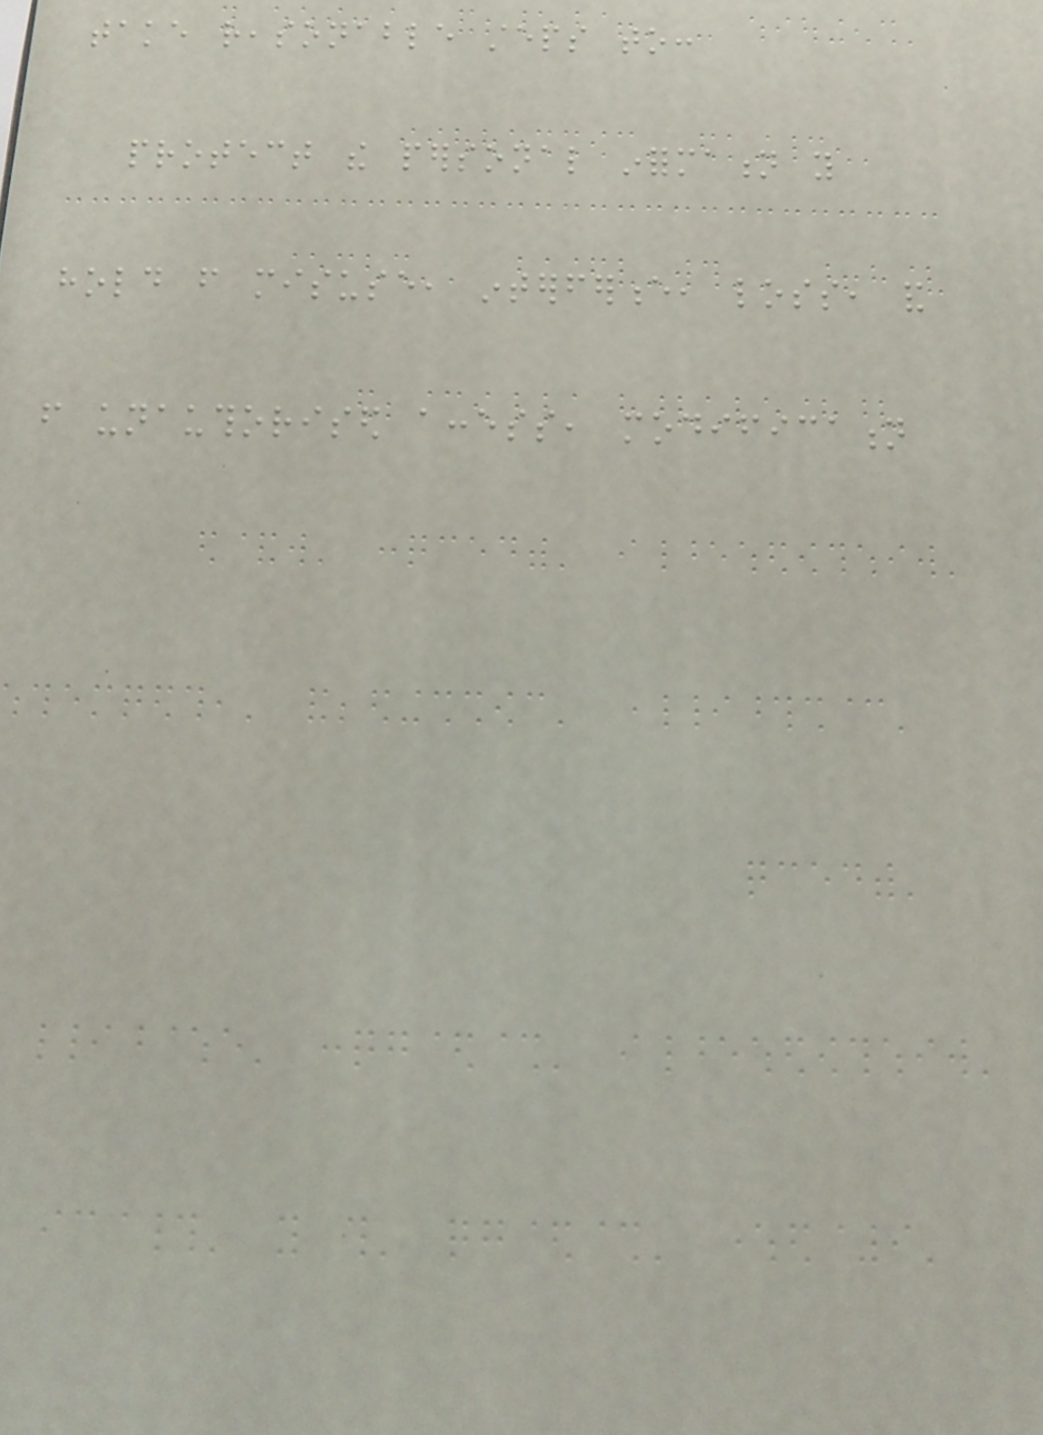take reasonable steps to:
protect the personal information you
hold from misuse, interference, loss, and
from unauthorised access, modification
